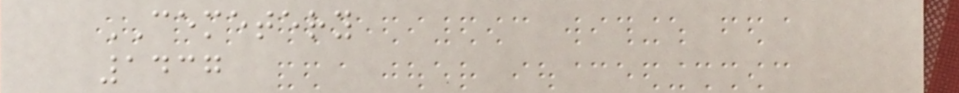CEMETERY
1437
